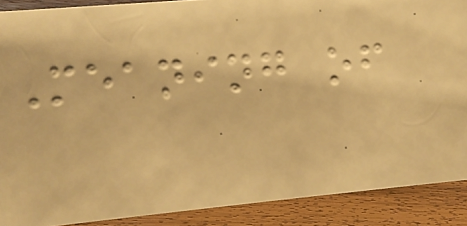Meaning of
